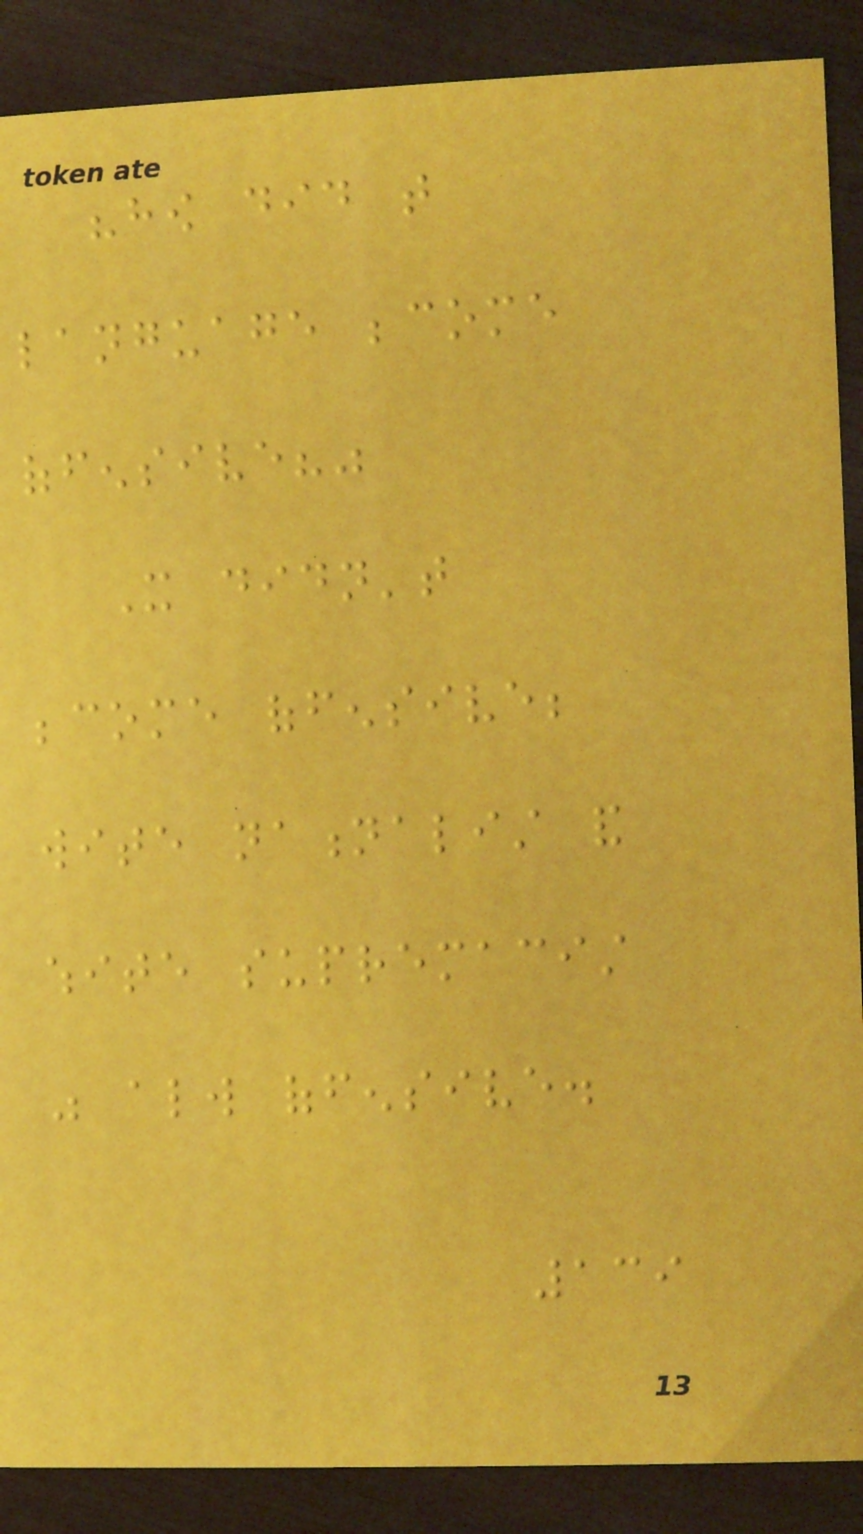"how did that
language become
offensive?"
It didn't
become offensive;
wite nationalist and
white supremacist
was always offensive.
139
